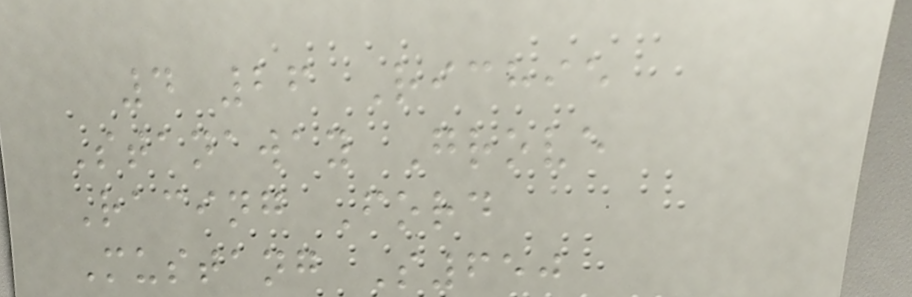4 26 Richie
Stanaway Grove
Racing Ford
Mustang S650
